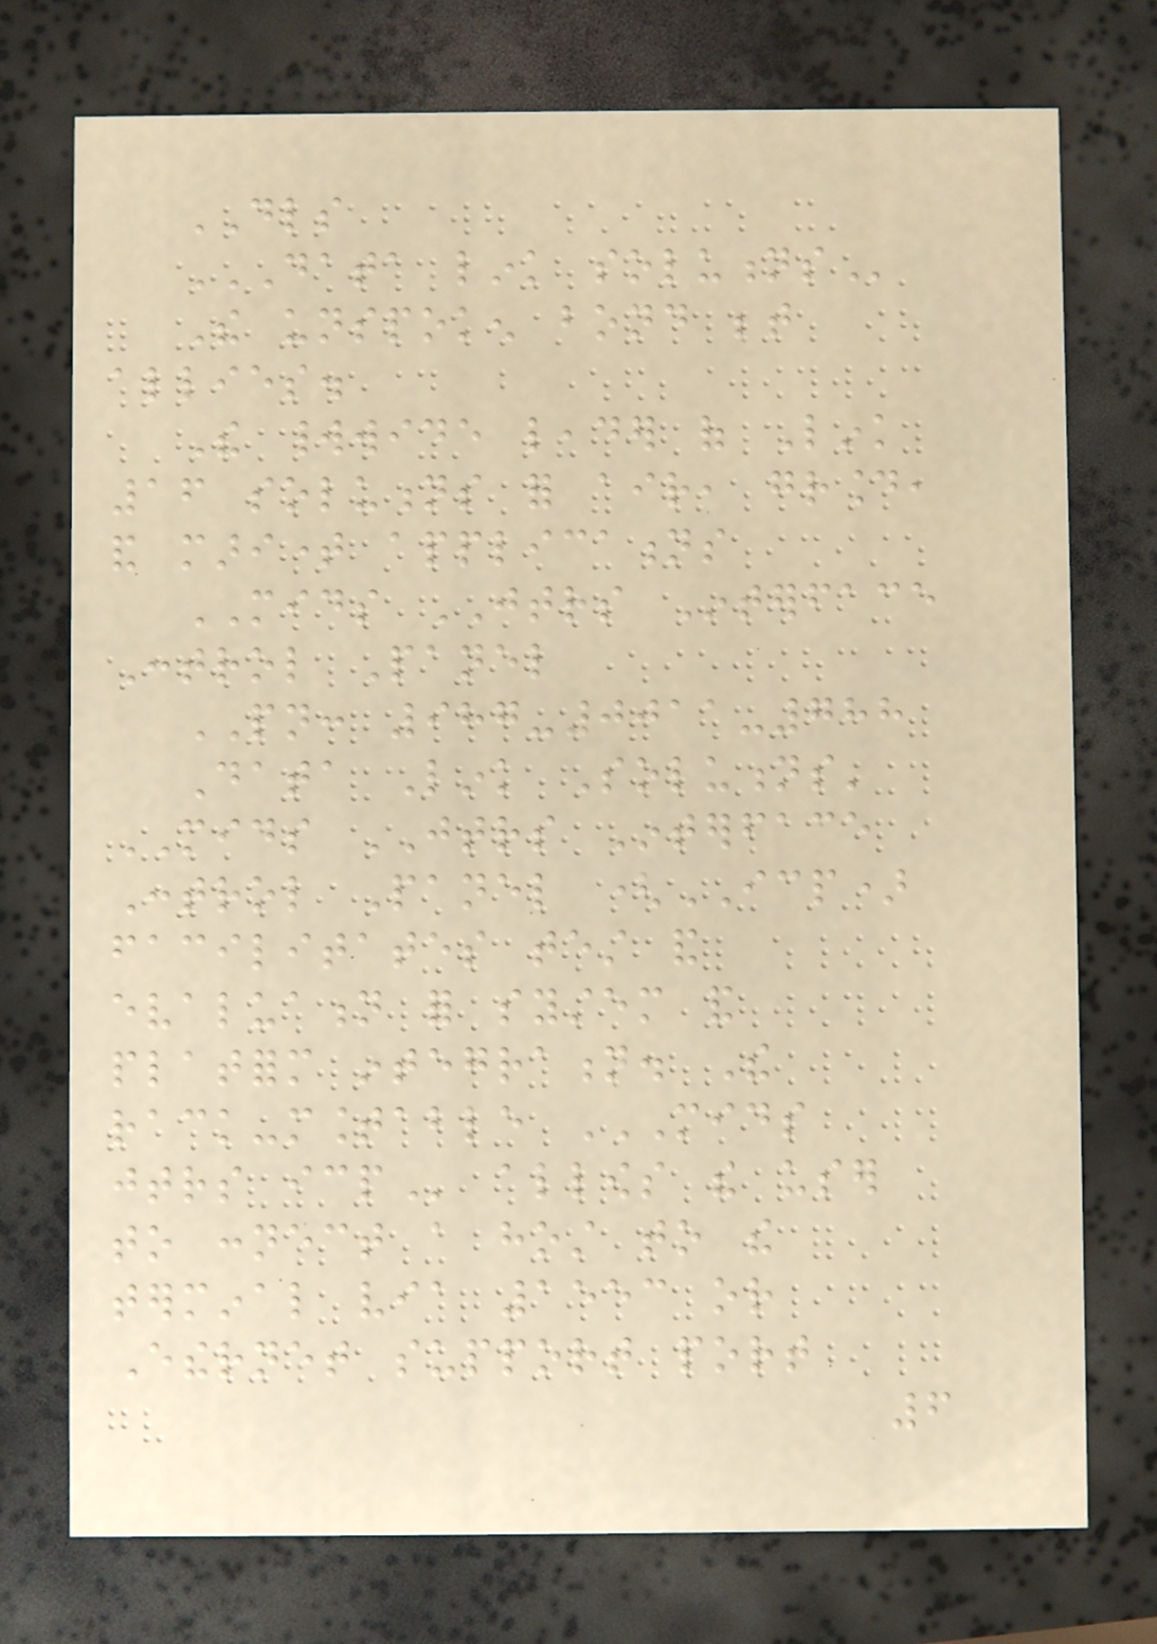DLS
DATA LINK SOLUTIONS
The unspoken bond between
allies.
The worldwide leader of Link
16 solutions for air, ground,
and maritime applications
MIDS JTRS Interface
Control Panel
PN: 987-0011-788
Data Link Solutions'
MIDS JTRS Interface
Control Panel (ICP)
facilitates test and
evaluation for system and
platform integration. The
rack-mountable MIDS
JTRS ICP allows the user
to connect a host to the
terminal via 1553 or
Ethernet support port
6
